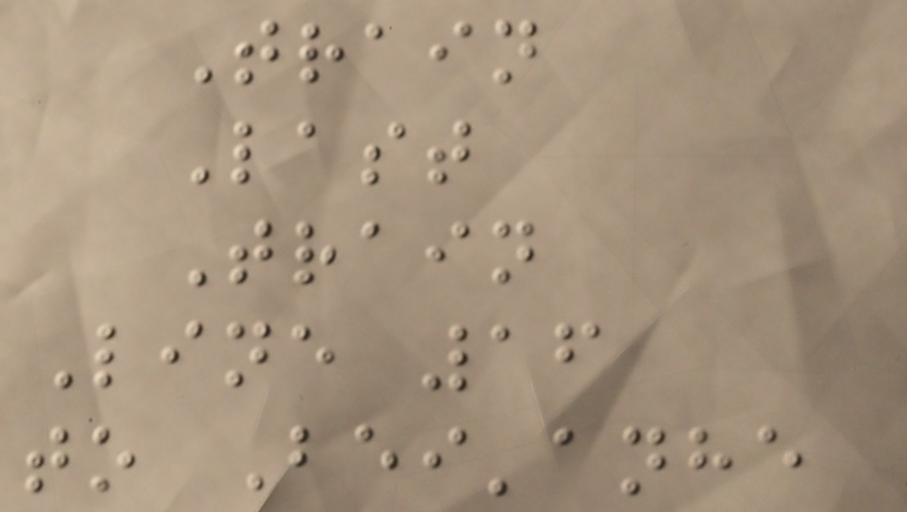Train
Last
Train
Line 16
to Bei'anhe
